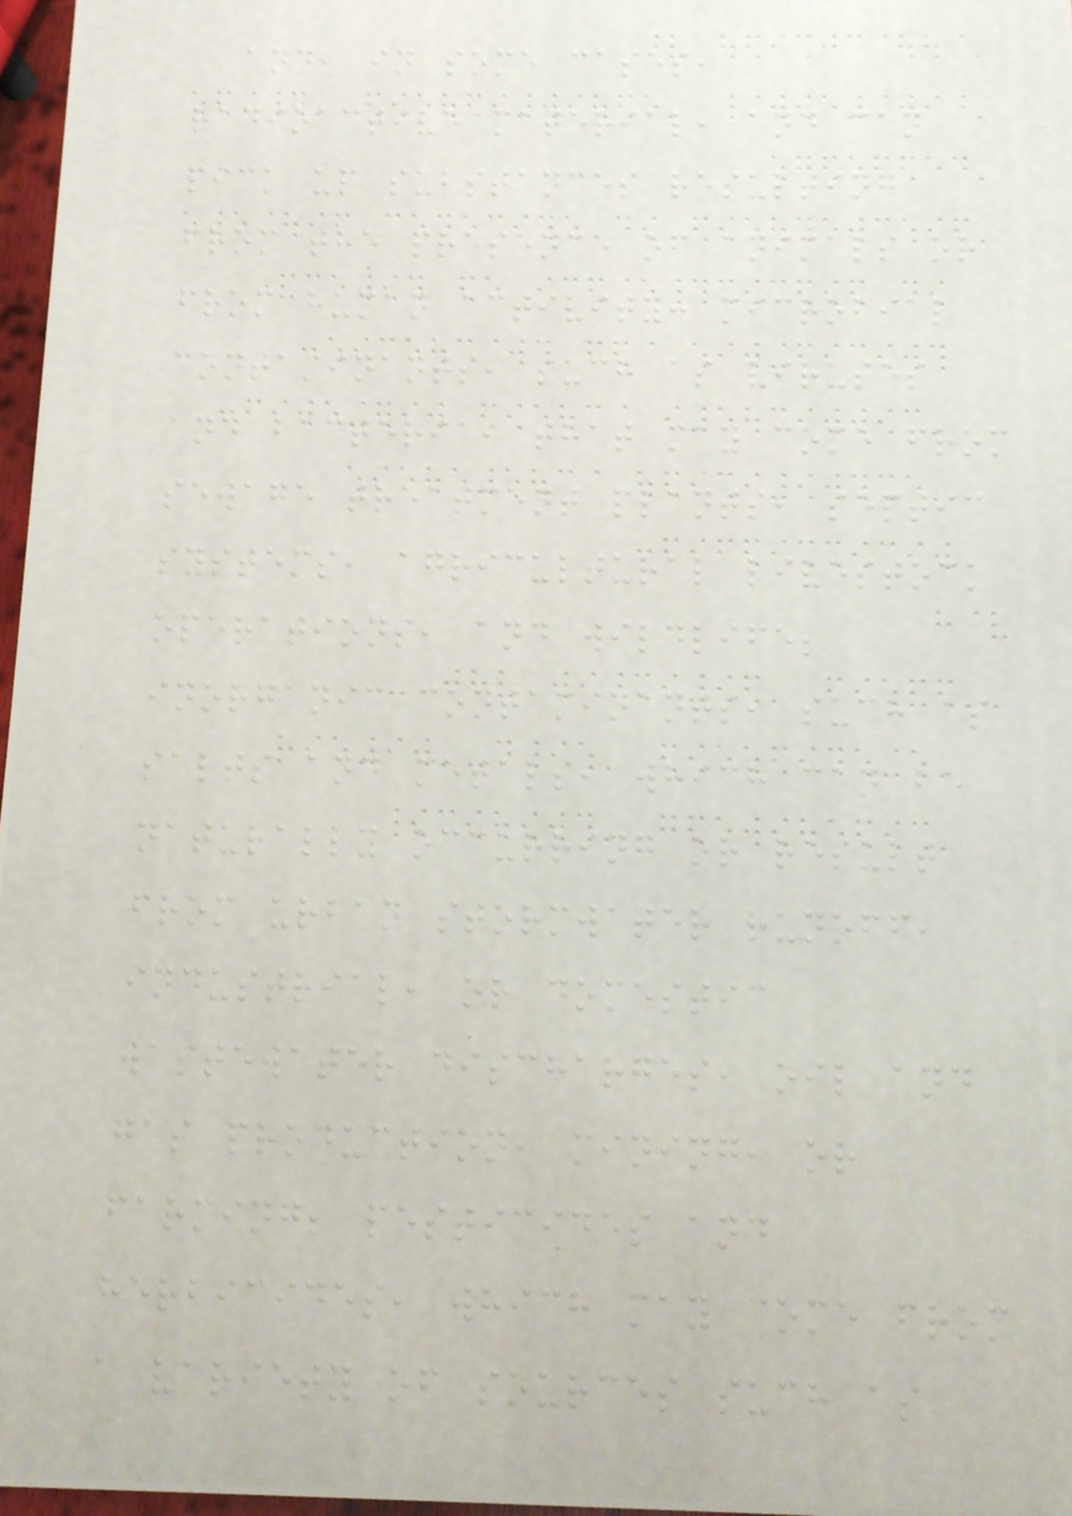and, in some cases,
radioactive material, and can
pick up substances resulting
from the presence of animals or
from human activity: microbial
contaminants, such as viruses
and bacteria, that may come from
sewage treatment plants, septic
systems, agricultural livestock
operations, and wildlife;
inorganic contaminants, such as
salts and metals, which can be
naturally occurring or result
from urban stormwater runoff,
industrial, or domestic
wastewater discharges, oil and
gas production, mining, or
farming; pesticides and
herbicides, which may come from
a variety of sources such as
